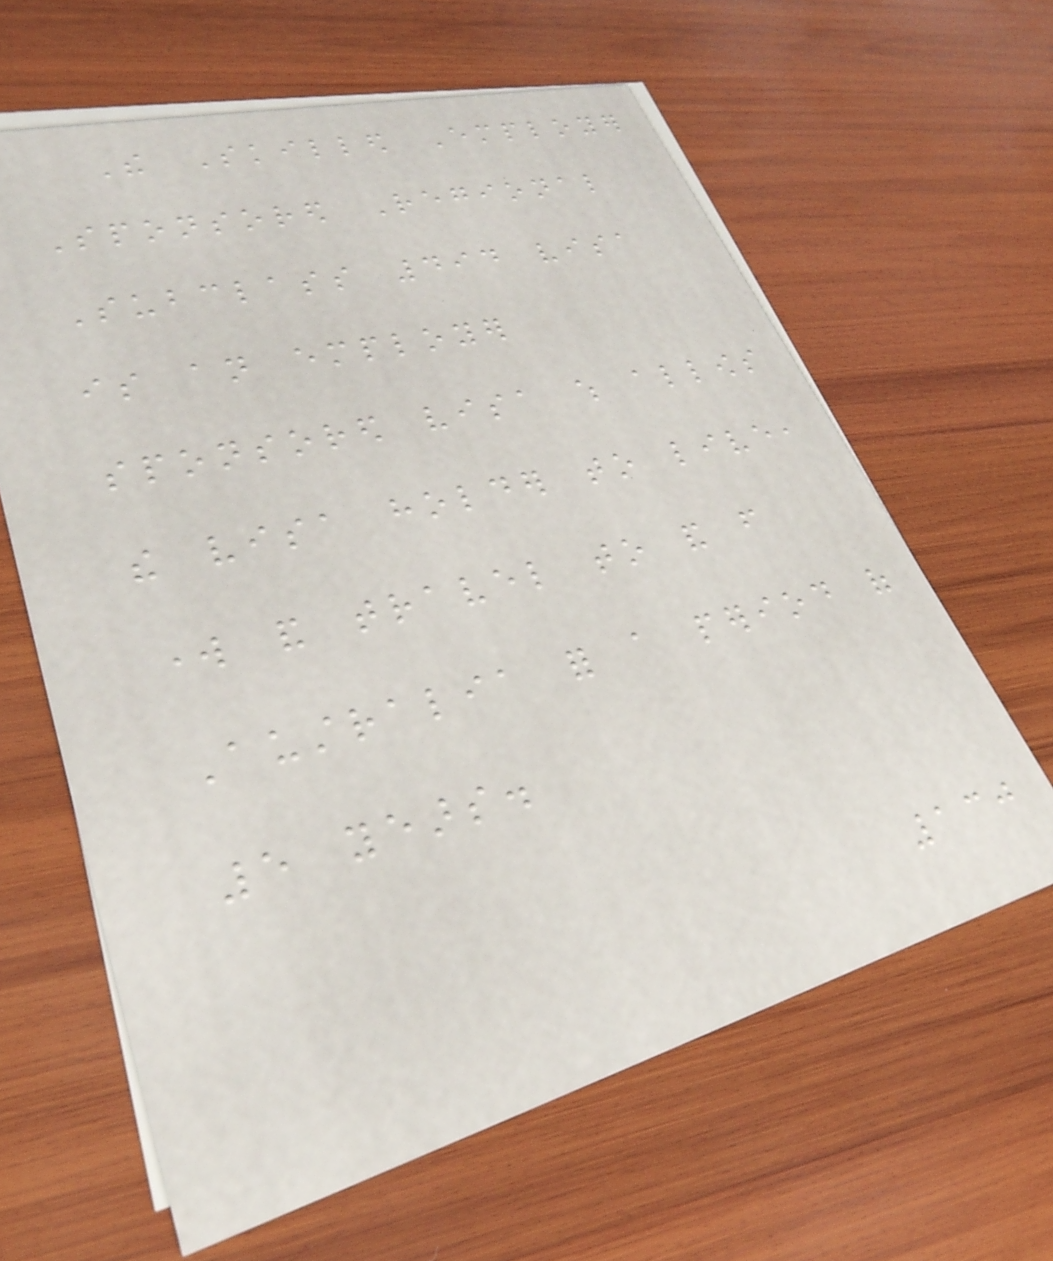The Skilled Employer
Sponsored Regional
Subclass 494 visa
is an employer
sponsored visa which allows
the visa holder to live,
work and travel to and from
Australia for a period of
5 years.
130
